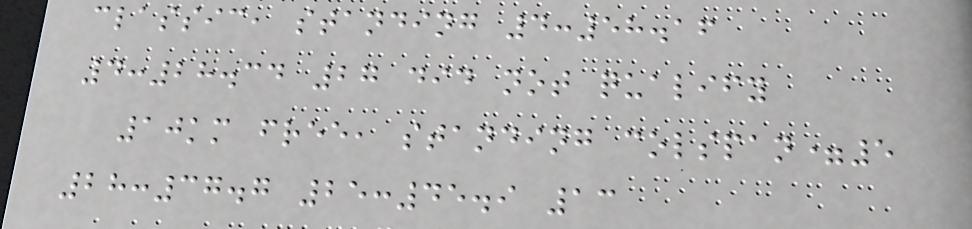classic, standing 4:58.16
4:28.34 27 did not qualify
10km free, standing colspan=5
28:37.7 25:45.9 13
